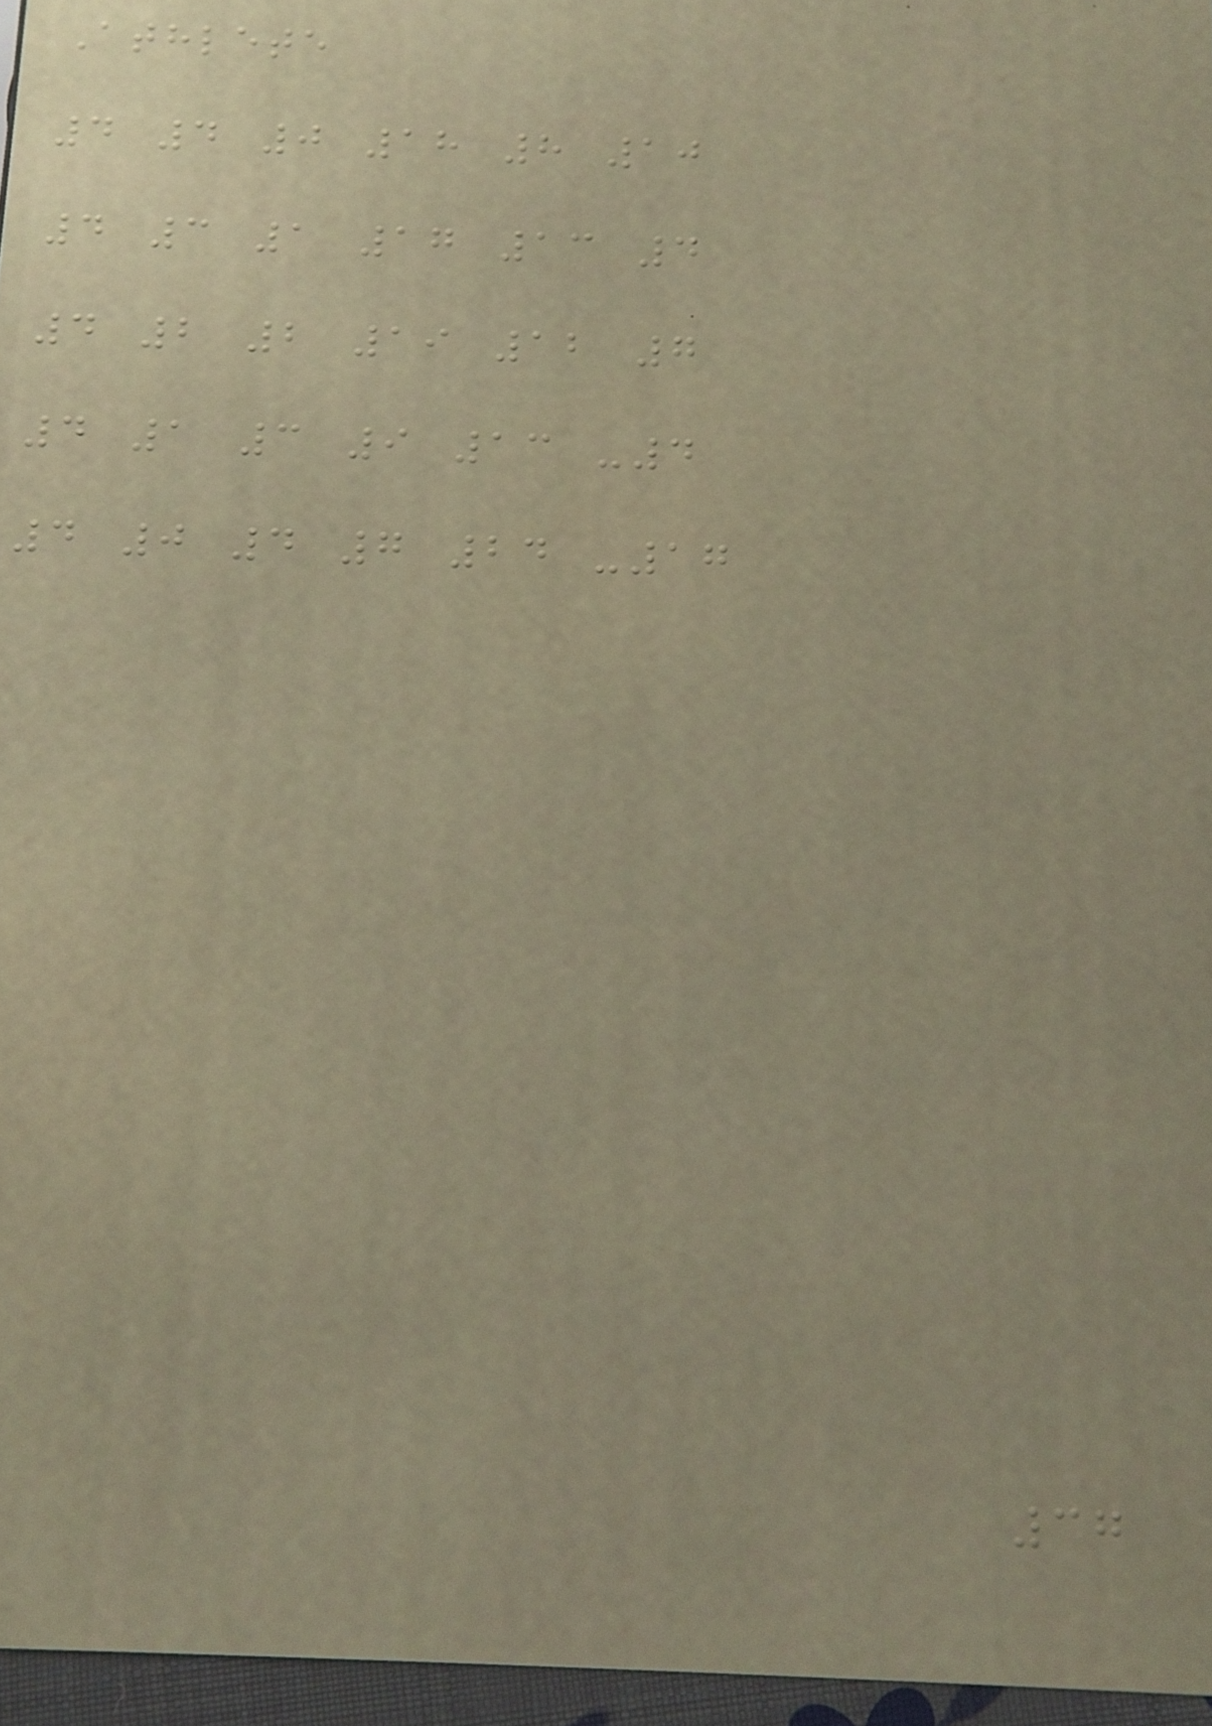Athlete
4 4 0 18 8 10
4 3 1 17 13 4
4 2 2 19 12 7
4 1 3 9 13 -4
4 0 4 7 24 -17
37
